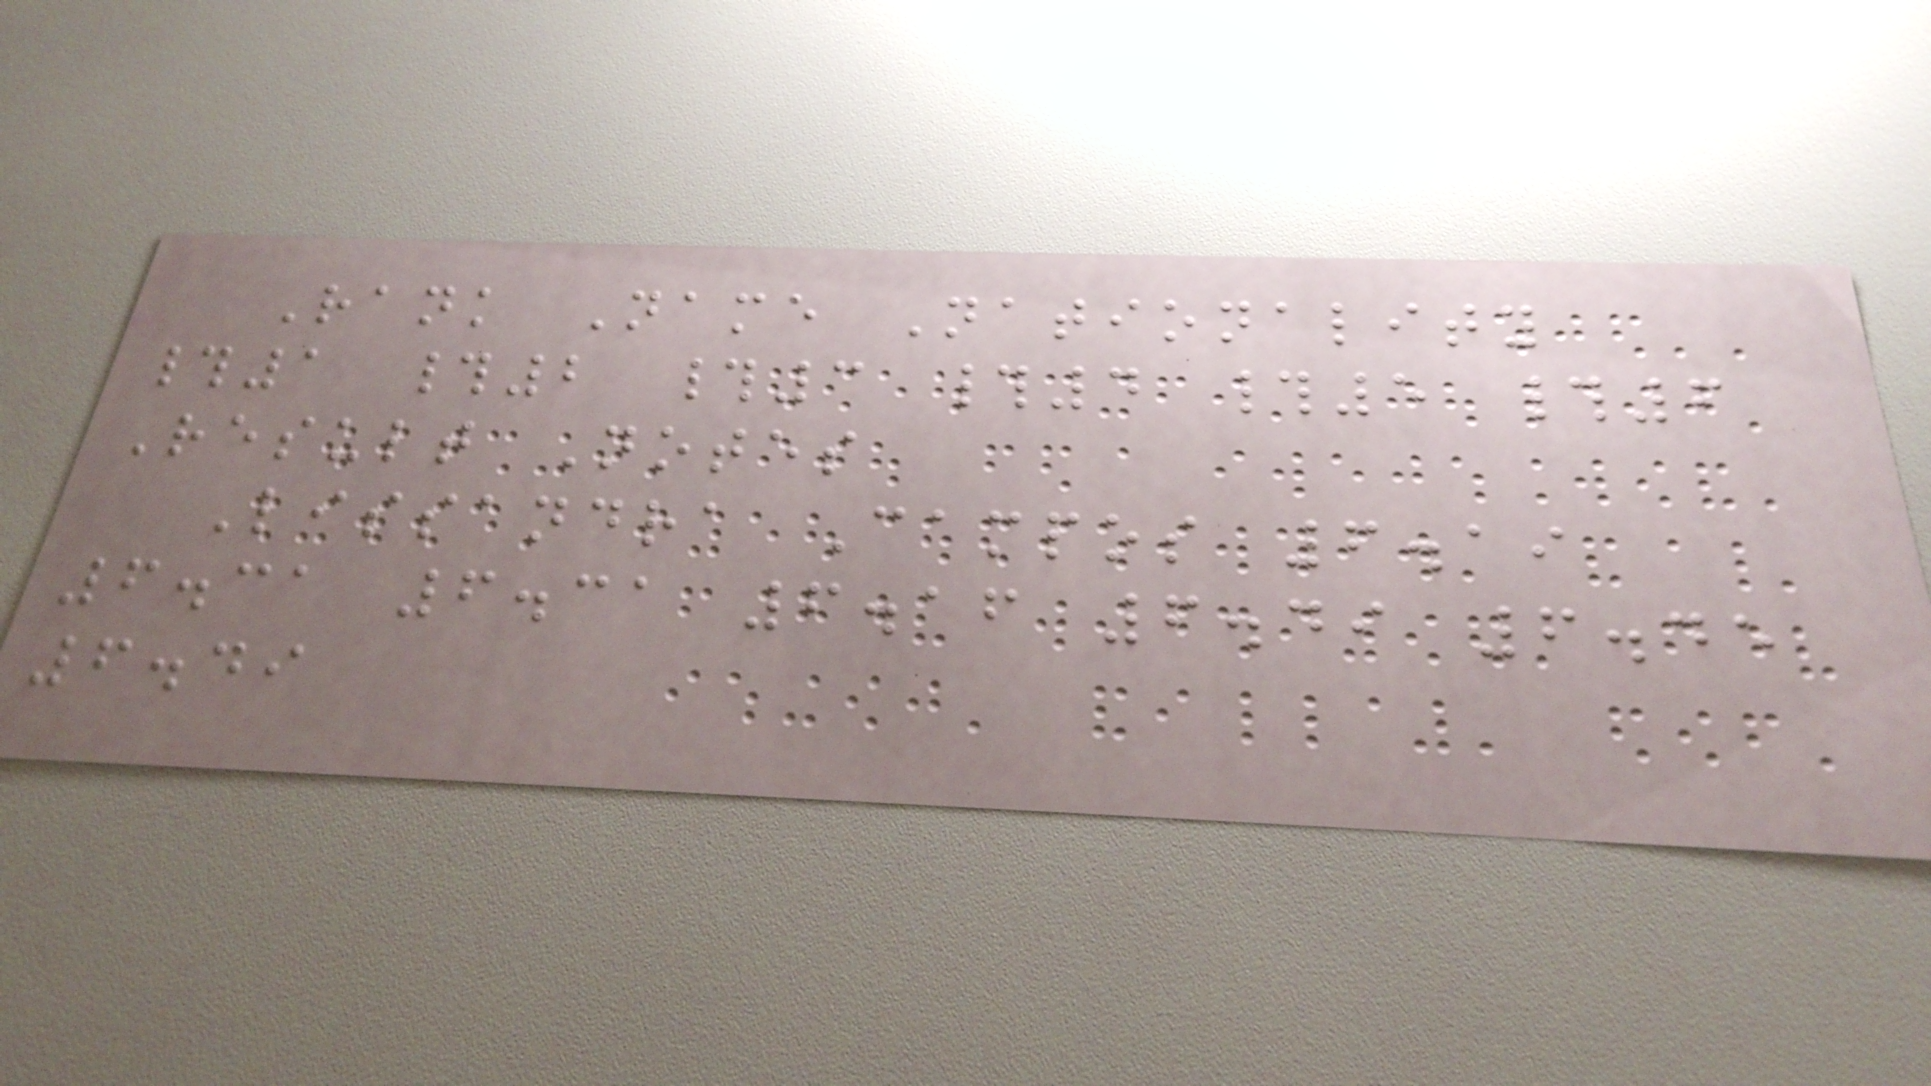Rank Name Nationality
#1 #2 #3 #4 #5 #6
Result Notes
Lissandra Campos 6.19
6.31 6.31 6.16 6.49 6.45
6.49
